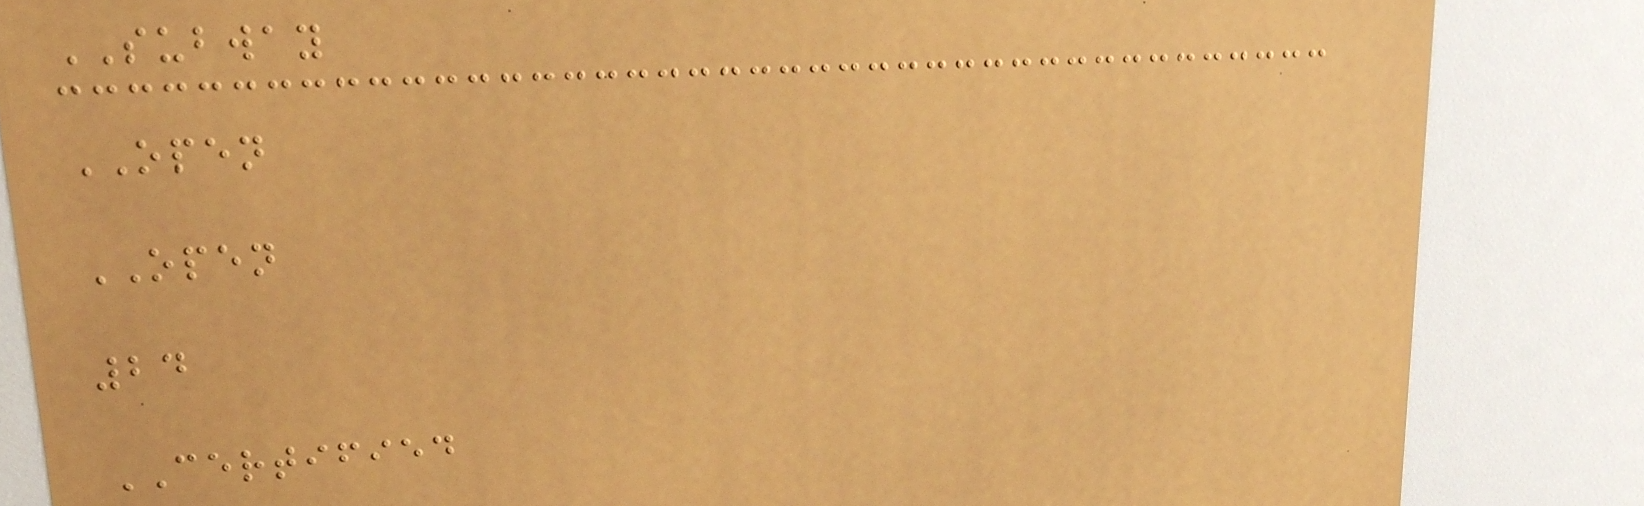SUBWAY
OPEN
OPEN
24
CERTIFIED
